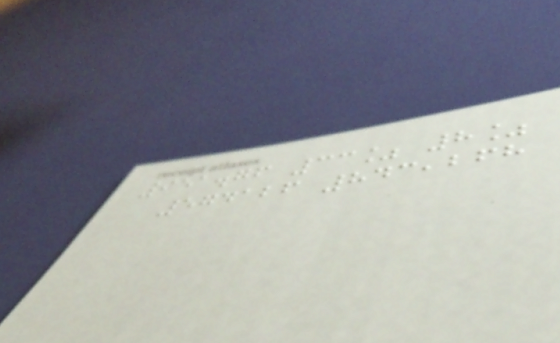951.76 33% 8%
574126 843,268
